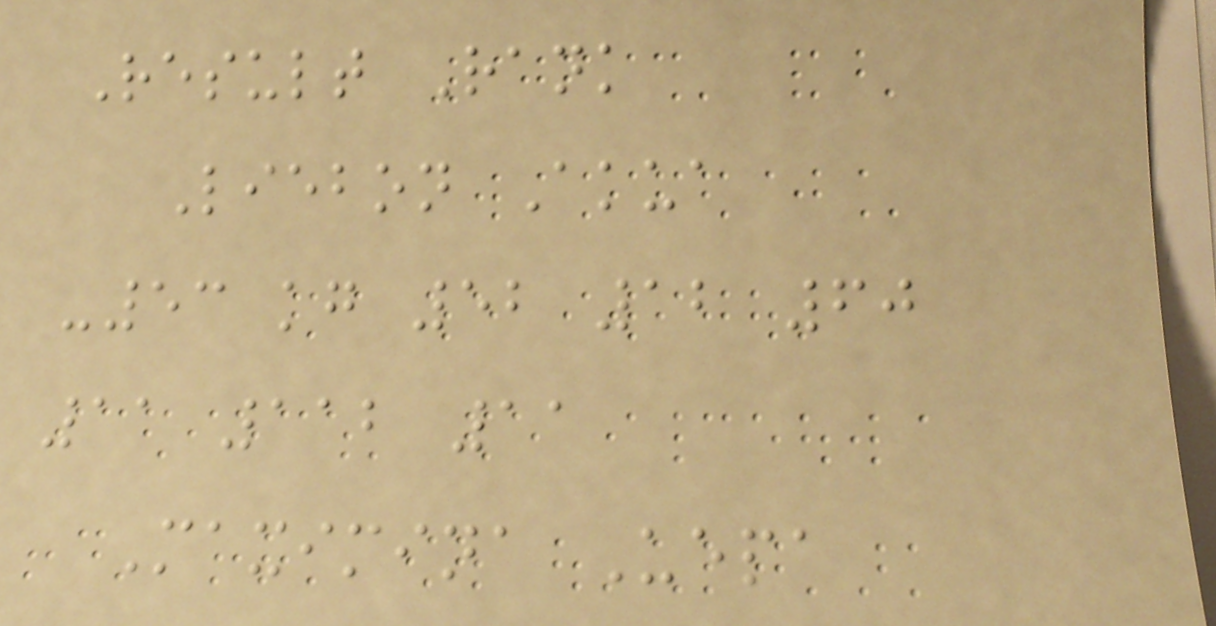Result Rank
Liebon Akua
-53 kg 52 12 60
11 112 11
Maximina Uepa
